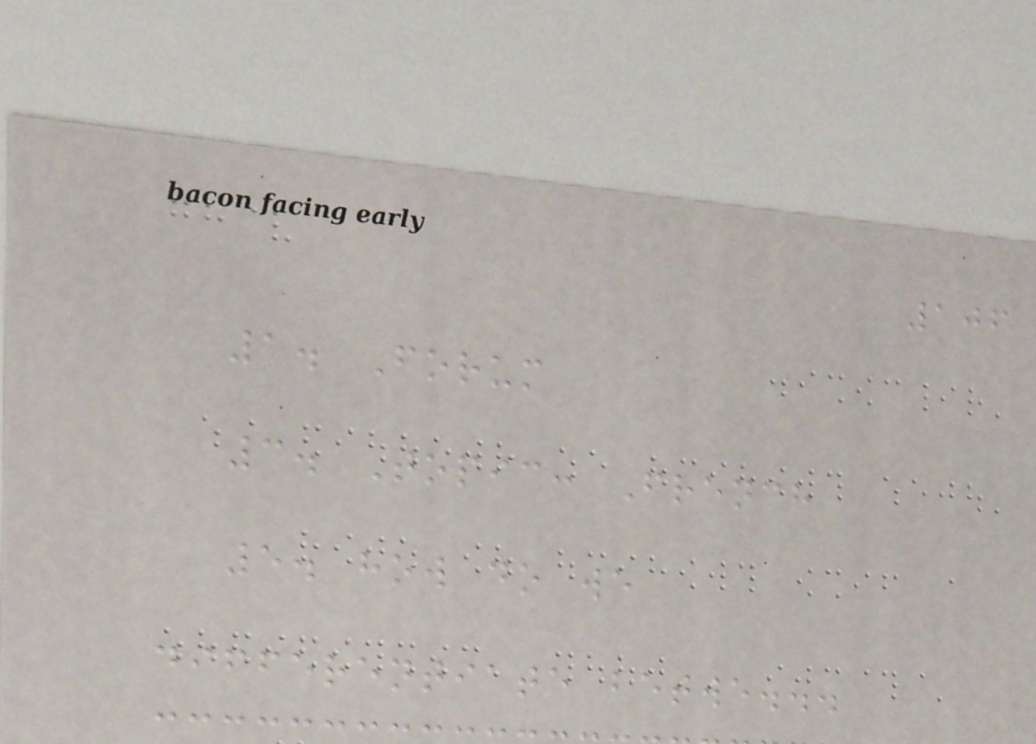106
1. Forum
3. Topic: French
5. how do we
differentiate betwe...
